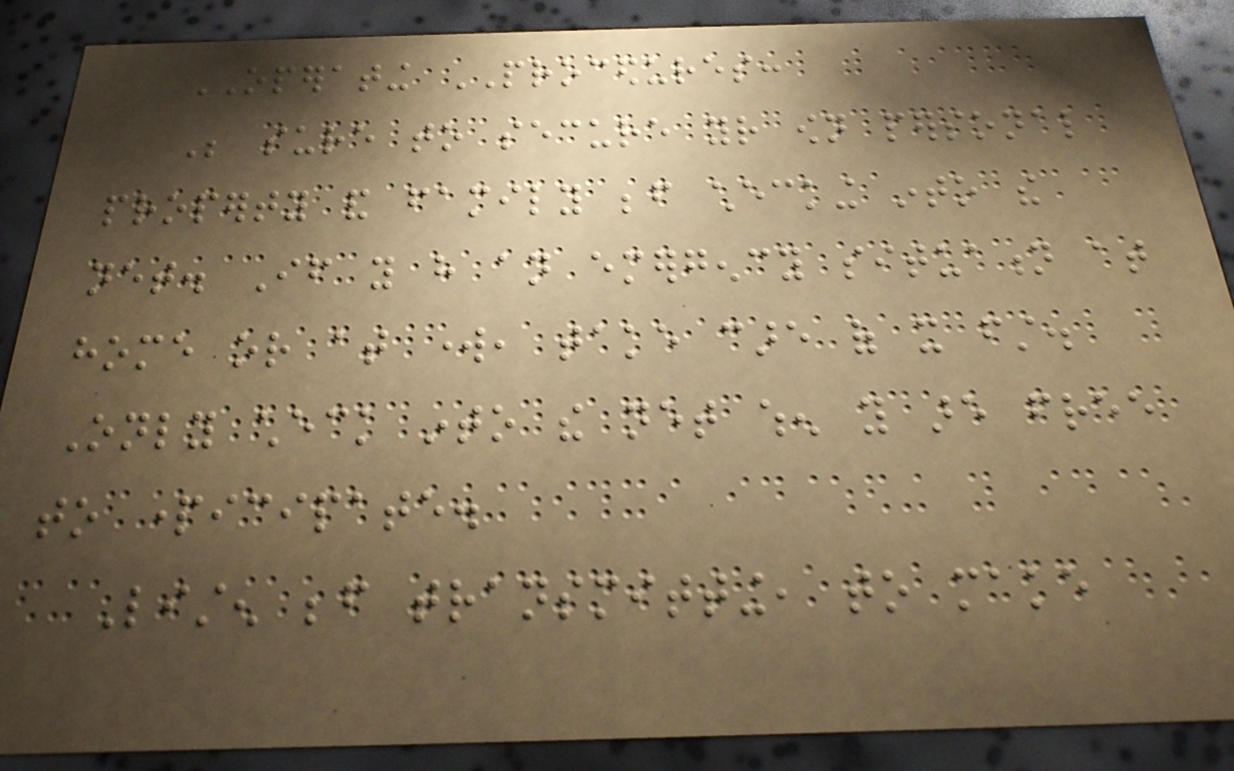OPERATING PROCEDURES:
Be sure to secure your own personal
property and family before checking into the
net. If you have an emergency situation at
home or at work, take care of it first.
Only check into the net when you are free
to participate.
Listen before transmitting, to make
